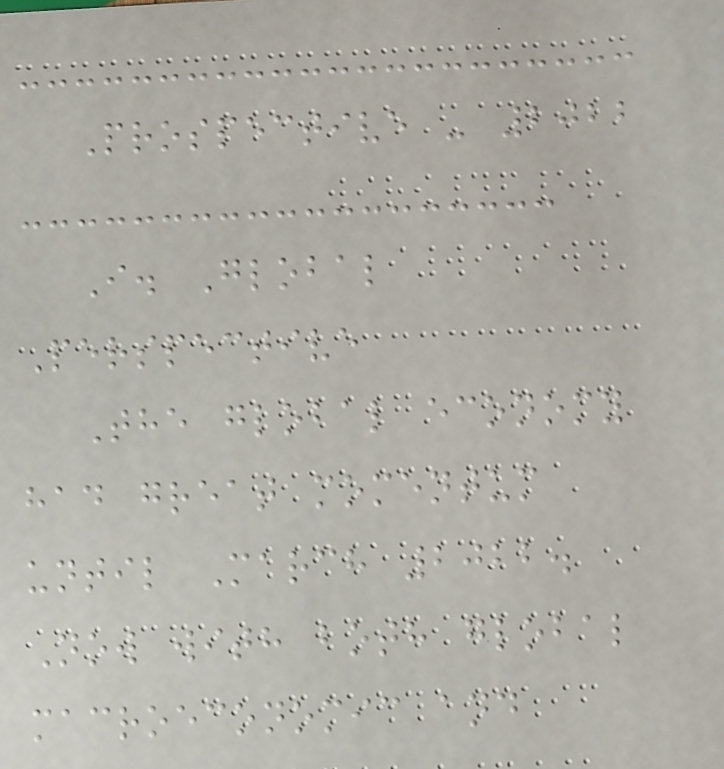Prospective - 2022
I. Global
Perspective
The global economy
had great momentum
until March 2022.
Now with both global
macroeconomic and
